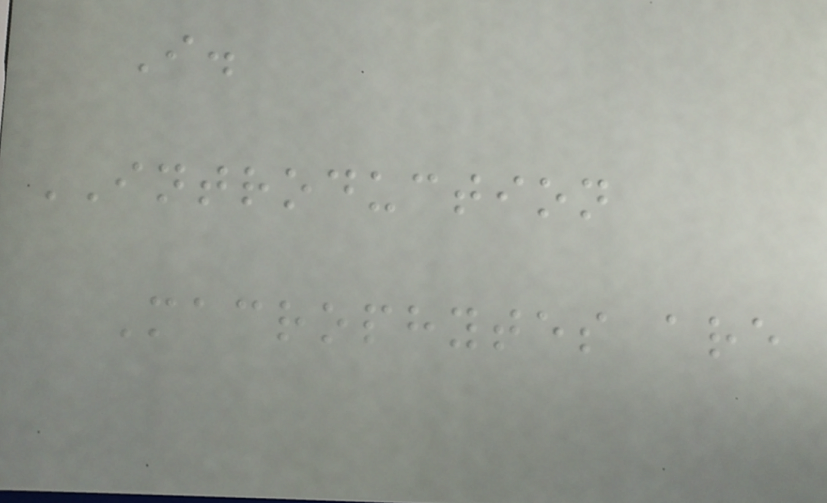I.
INTRODUCTION
Macrophytes are
